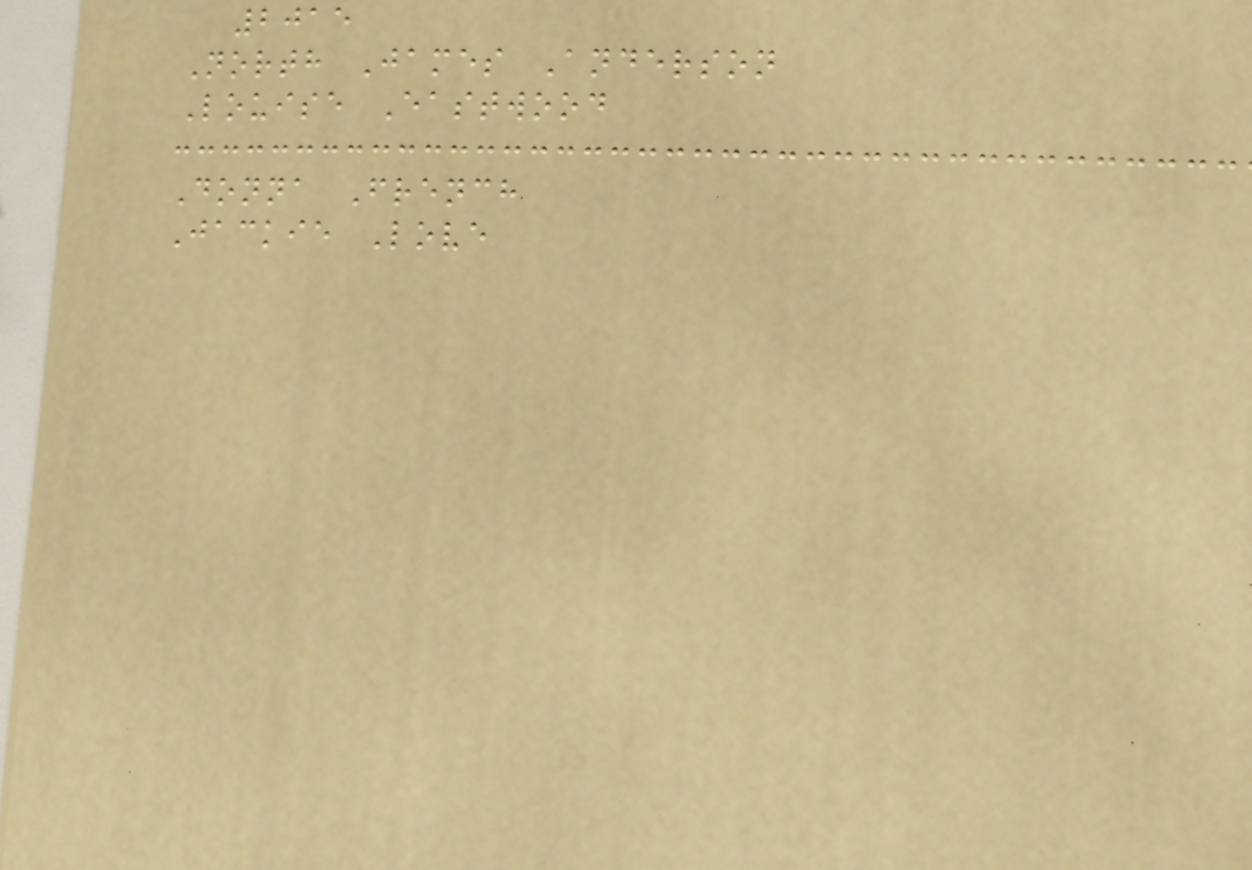2015
North James Anderson
Louise Eastwood
Donna French
Jackie Love
